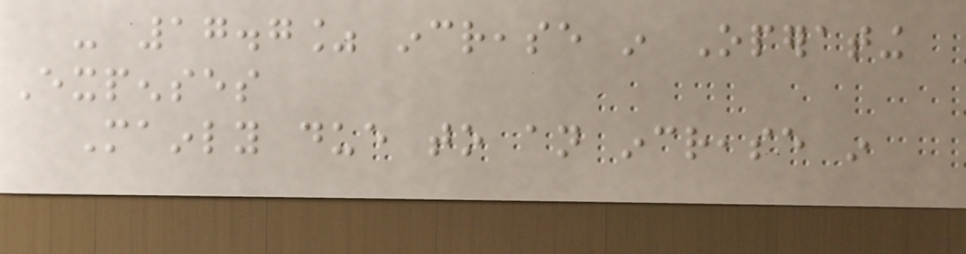- 17.7% increase in Operating
Expenses
Mainly due to an increase in
